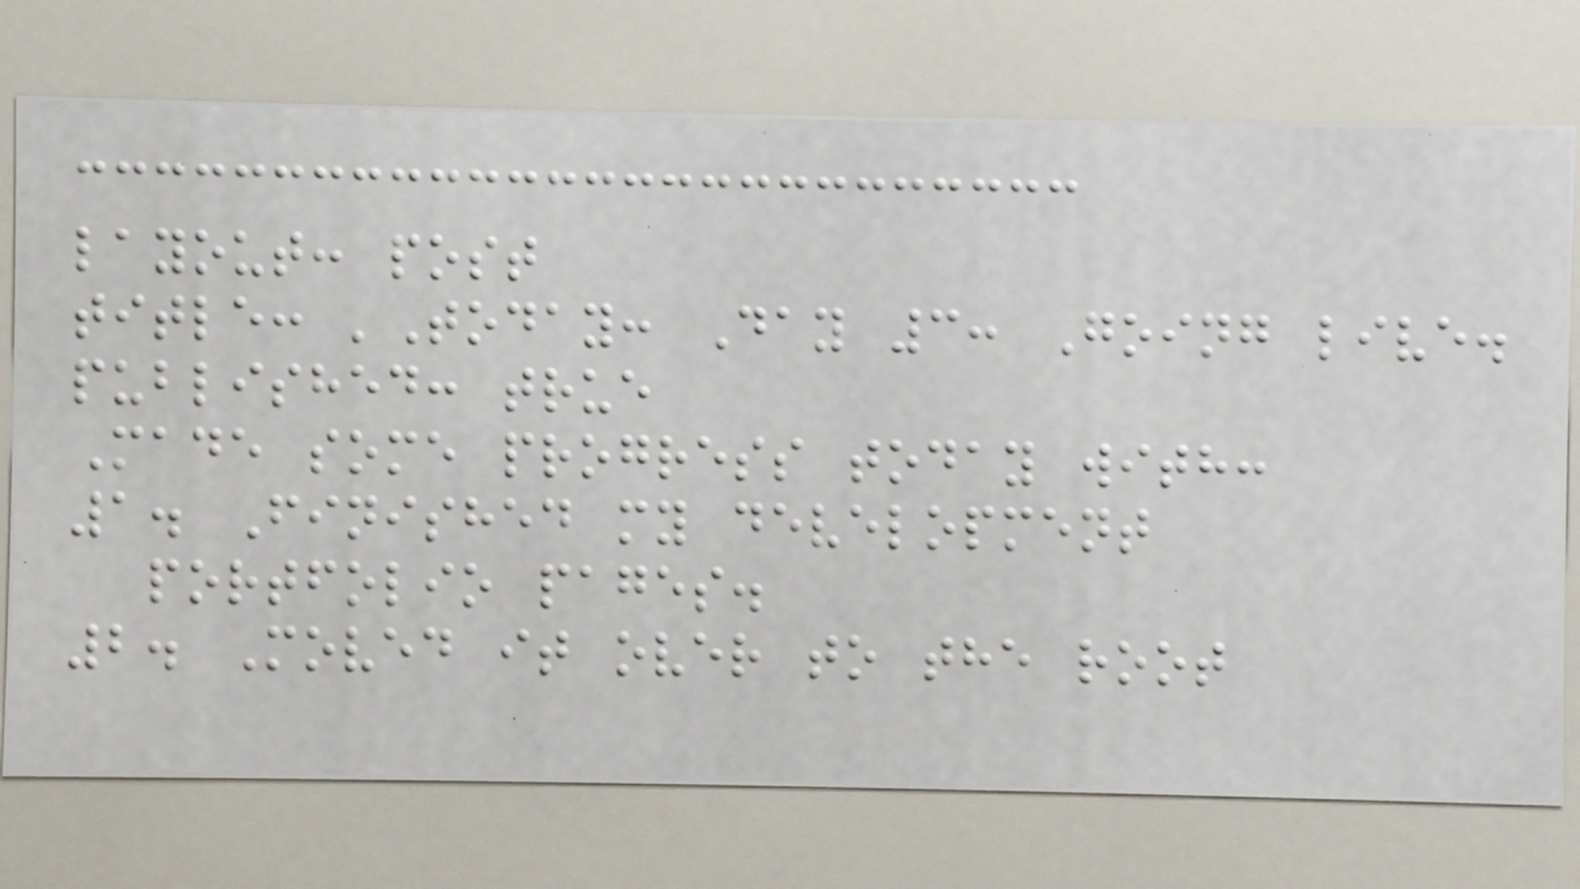layout: post
title: 'Today: Day 3: Going live.
published: true
Made some progress today with:
1. Finished my development
portfolio pages.
2. Moved it over to the root
